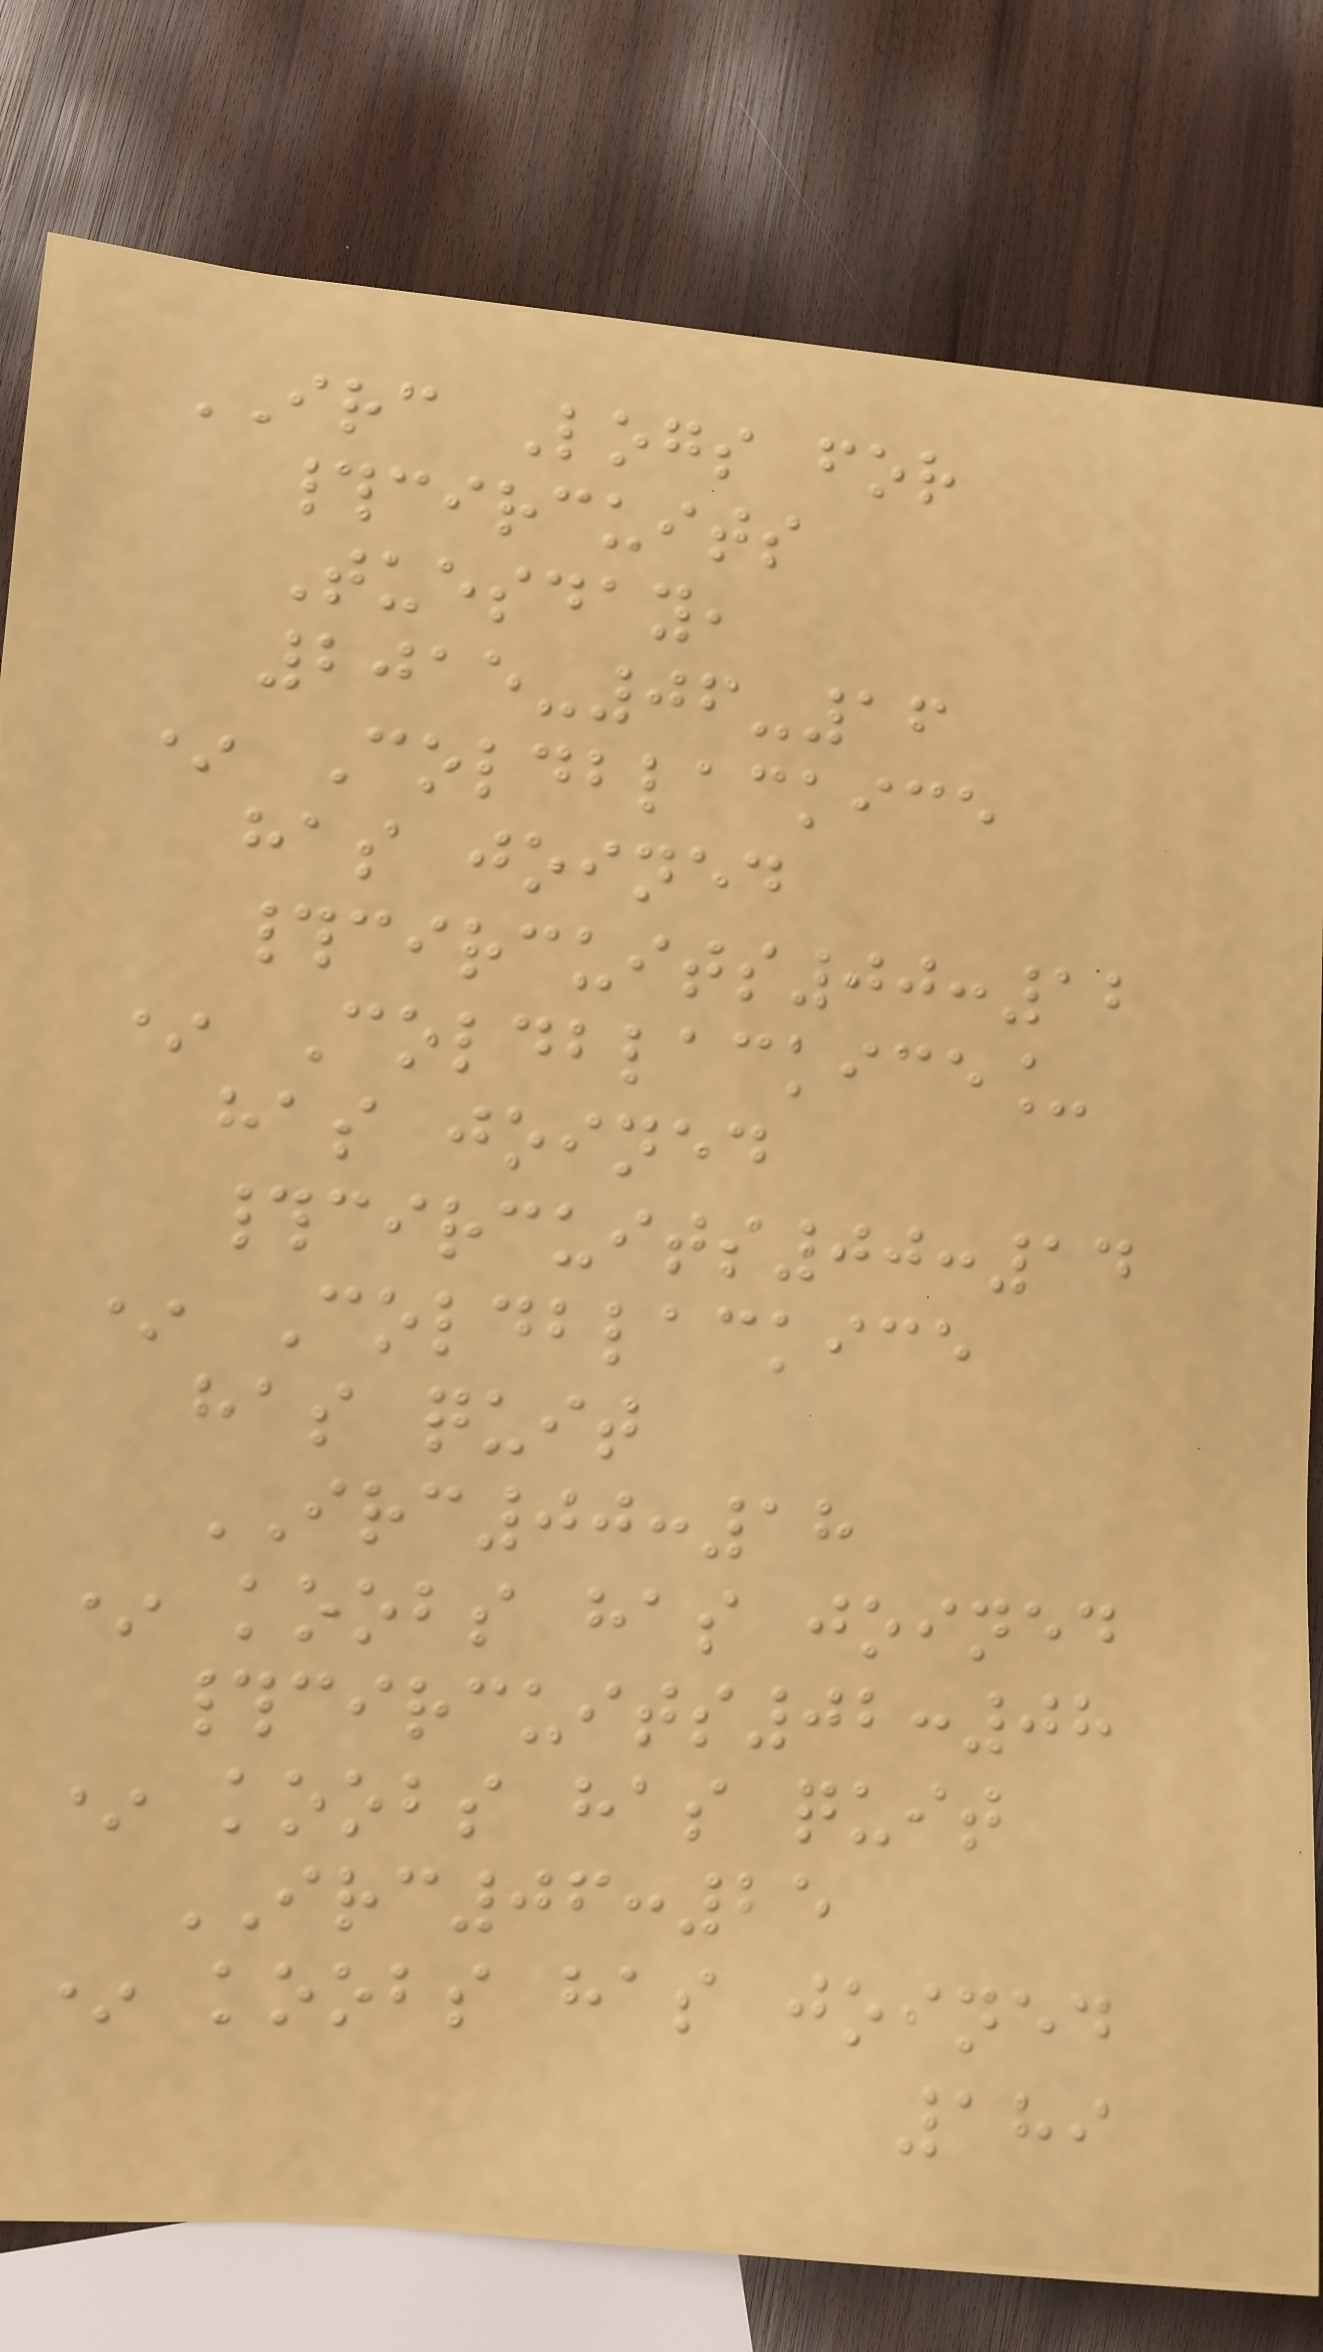IRC Logs for
#circuits
Tuesday,
2015-06-16
* Coldblackice
has joined
#circuits00:12
* Coldblackice_
has joined
#circuits00:14
* Coldblackice
has quit
IRC00:18
* koobs has joined
#circuits02:08
* koobs has quit
IRC06:25
* koobs has joined
189
